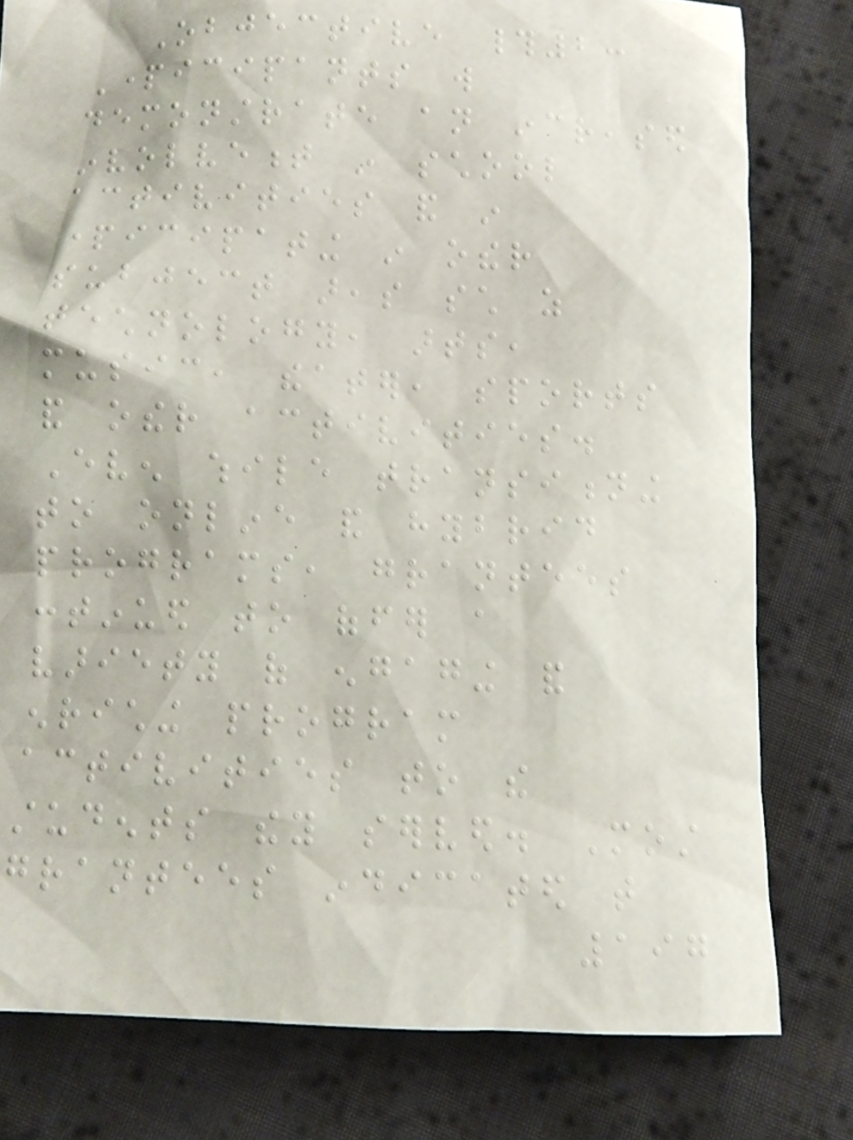Objective #2:
Participants will
demonstrate an increased
involvement in school
activities and in
participating in other
subject areas such as
technology, arts,
music, theater, sports
and other activities.
Even while transitioning
to online and hybrid
programs, grantees
continued to offer a
variety of engaging and
enriching program
activities to the
students they served. Most
grantees indicated that
197
